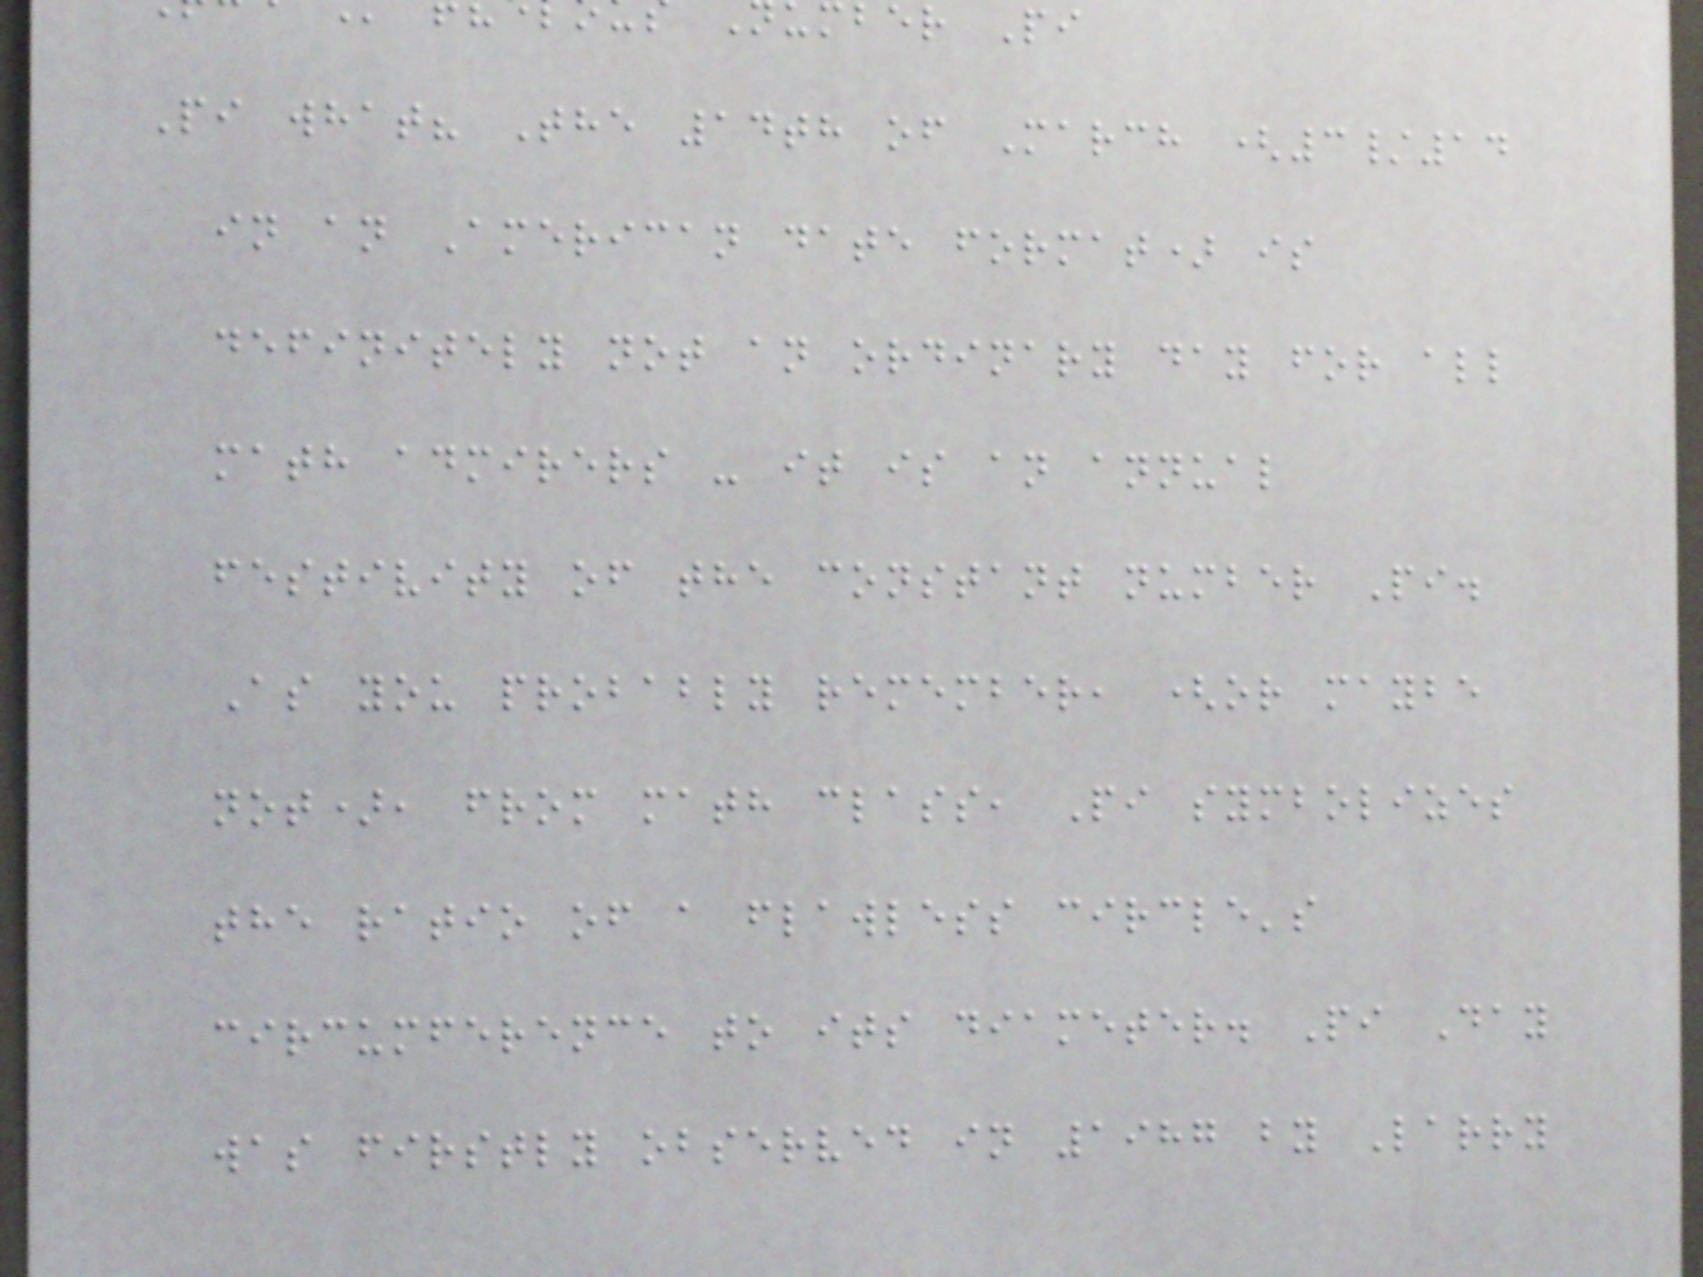mber Pi
Pi what? The 14th of March (3/14
in an American date format) is
definitely not an ordinary day for all
math admirers - it is an annual
festivity of the constant number Pi.
As you probably remember, (or maybe
not), from math class, Pi symbolizes
the ratio of a flawless circle's
circumference to its diameter. Pi Day
was firstly observed in 1987 by Larry
